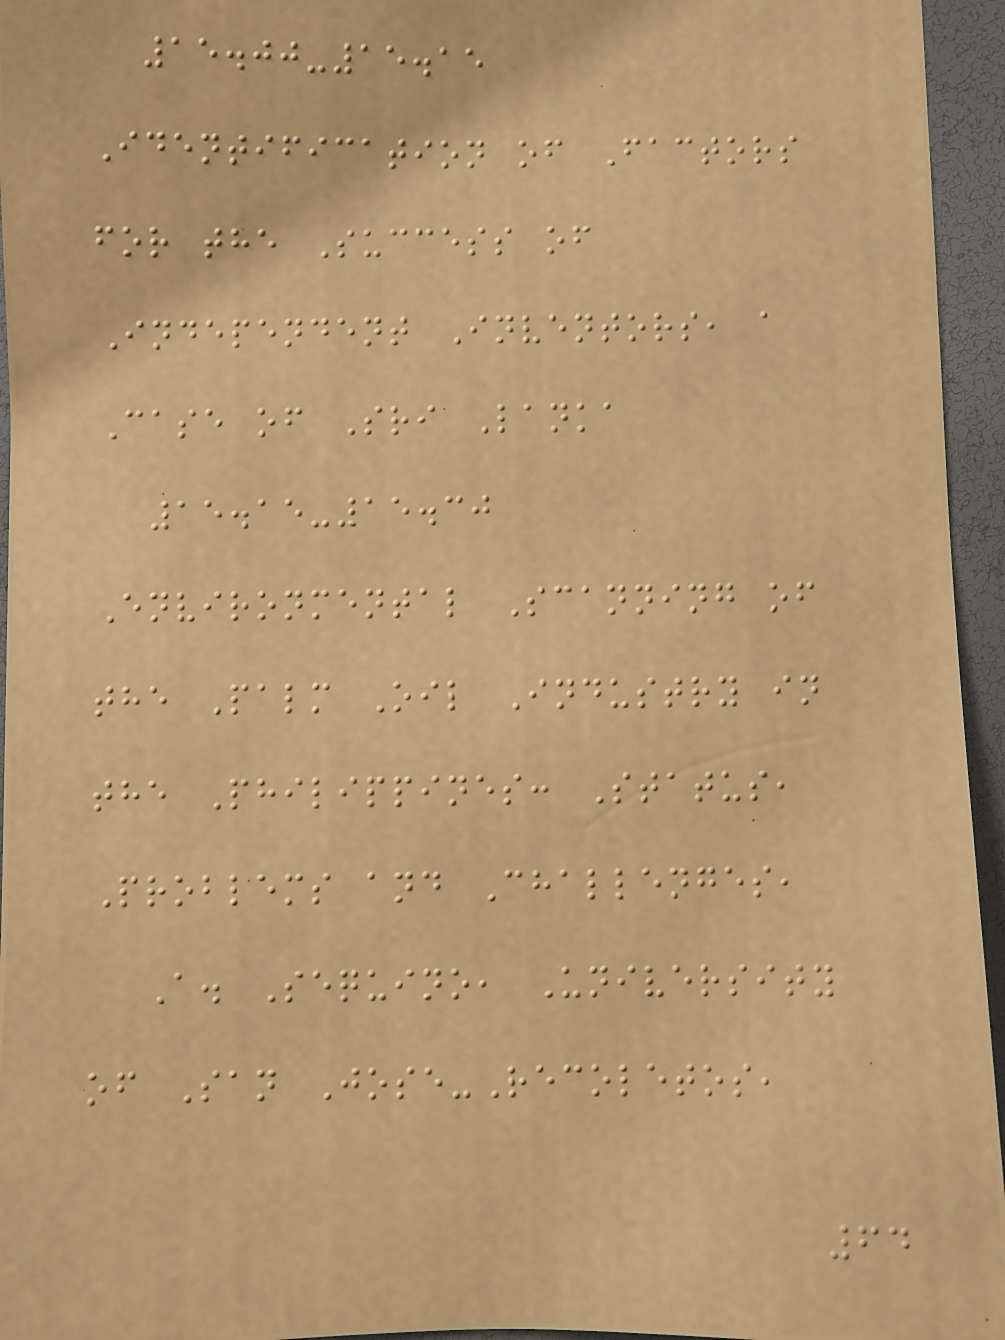15.00-15.15
Identification of Factors
for the Success of
Independent Inventors, a
Case of Sri Lanka
15.15-15.30
Environmental Scanning of
the Palm Oil Industry in
the Philippines: Status,
Problems and Challenges,
A. Sequino, University
of San Jose-Recoletos,
64
